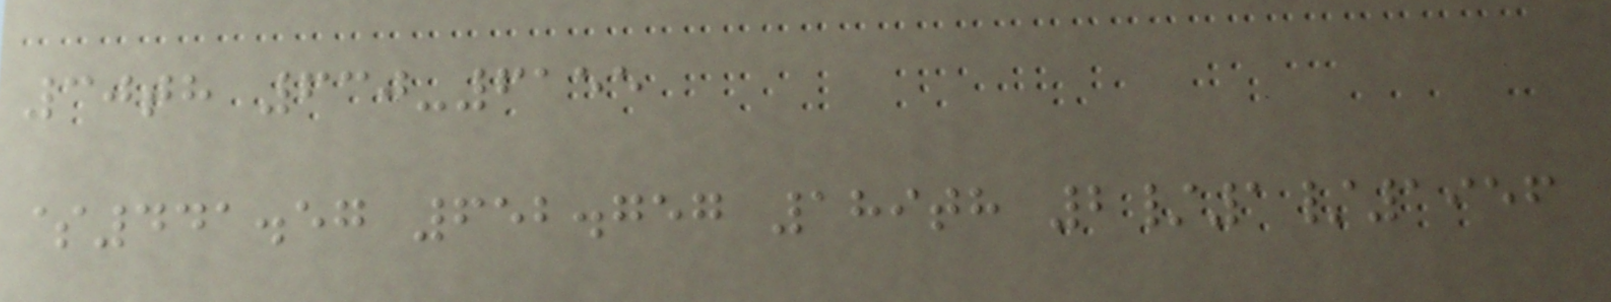30th 630-6155
$441.57 652.757 189th 2/1/1956
